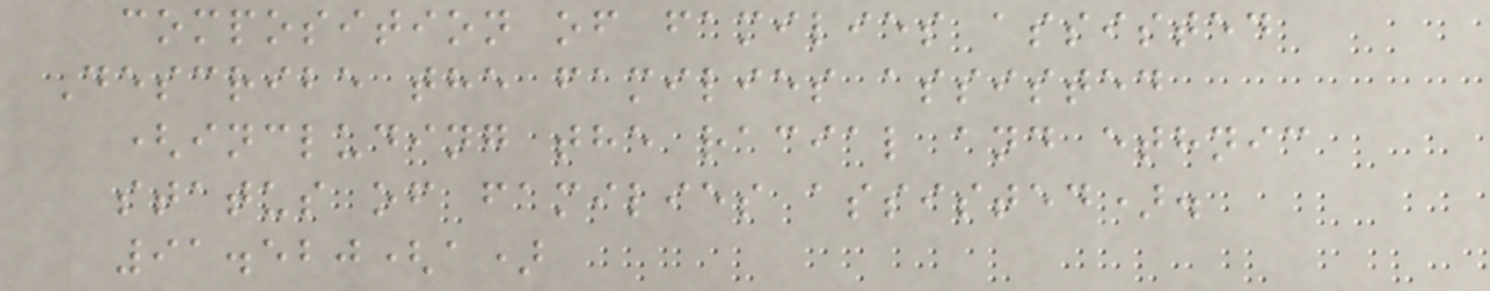composition of families assisted
Describe the families assisted
(including the racial and ethnic
status of families assisted).
91.520(a)
